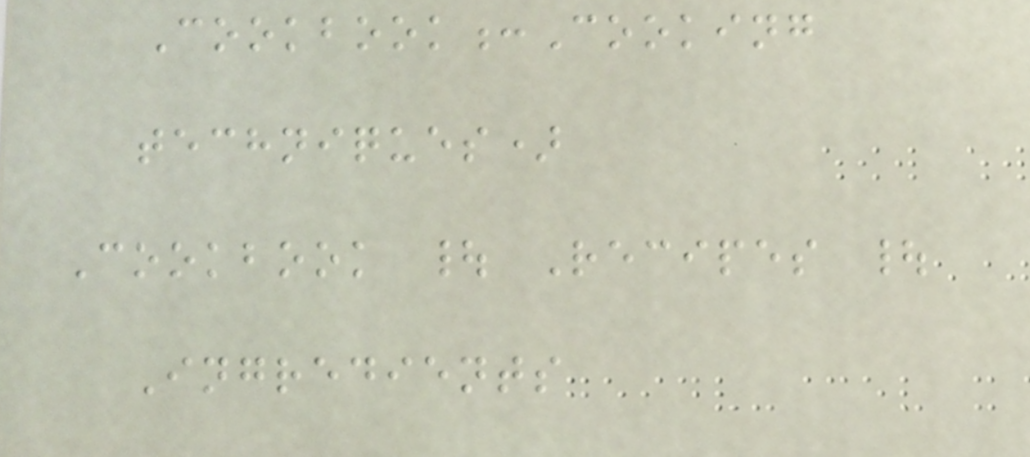Cookbook:Cooking
techniques)
Cookbook | Recipes |
Ingredients
